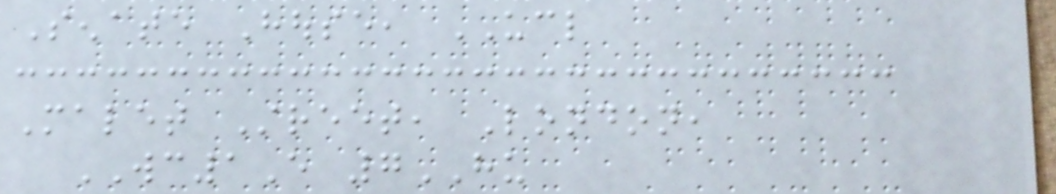Senate House, UCL
Malet Street, London,
WC1E 7HU
